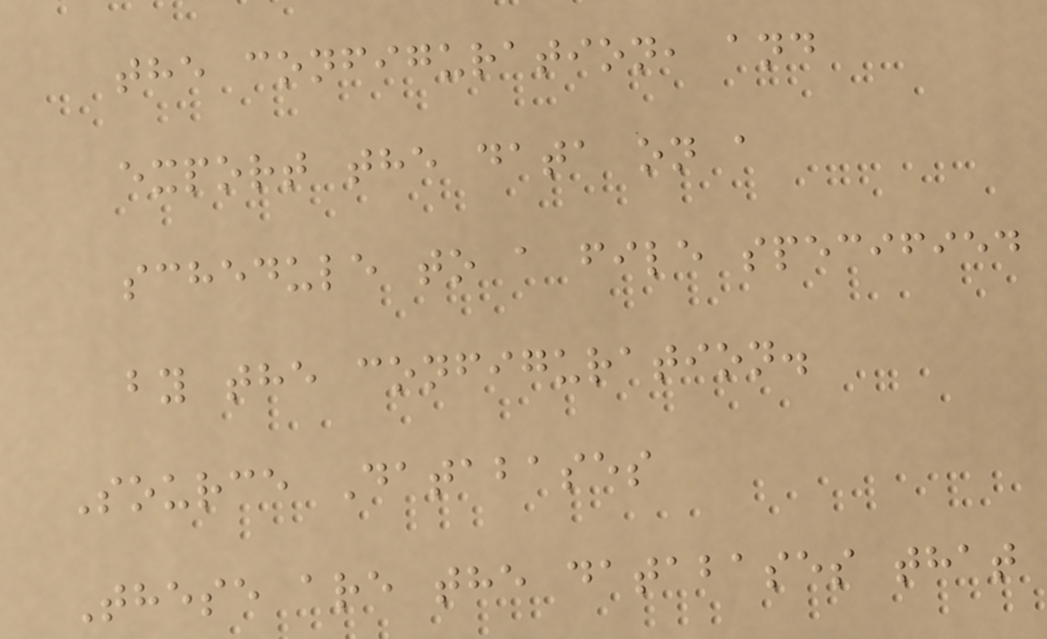the configuration, and
export the data on a
schedule to a file specified
by the configuration.
Source Databases
These are the databases that
